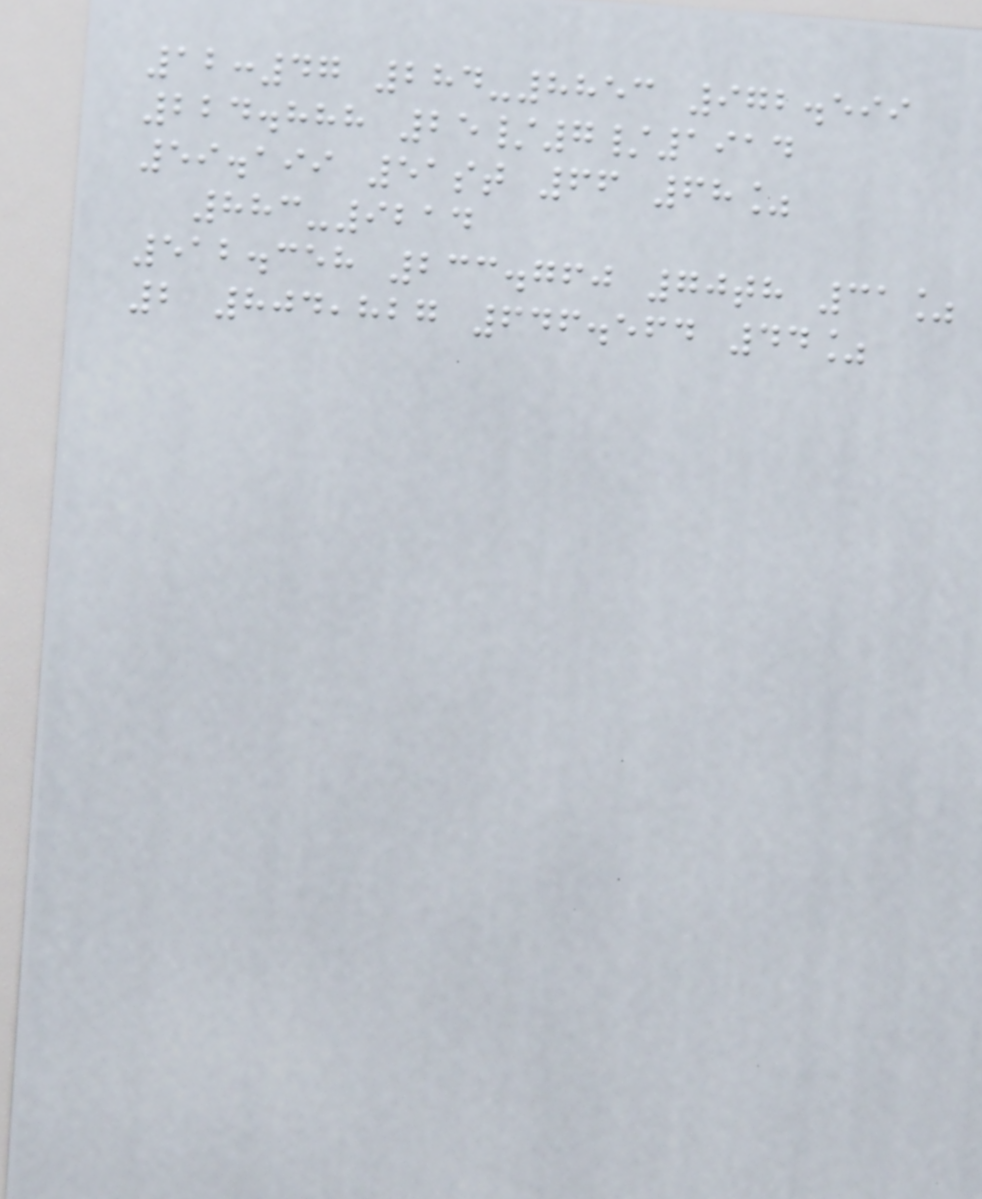12:47 284-8853 972.599
224.888 25/7/1914
59.199 51st 66 68%
883-9214
512.358 233.760 70th 31%
2 804,827 646.564 44%
